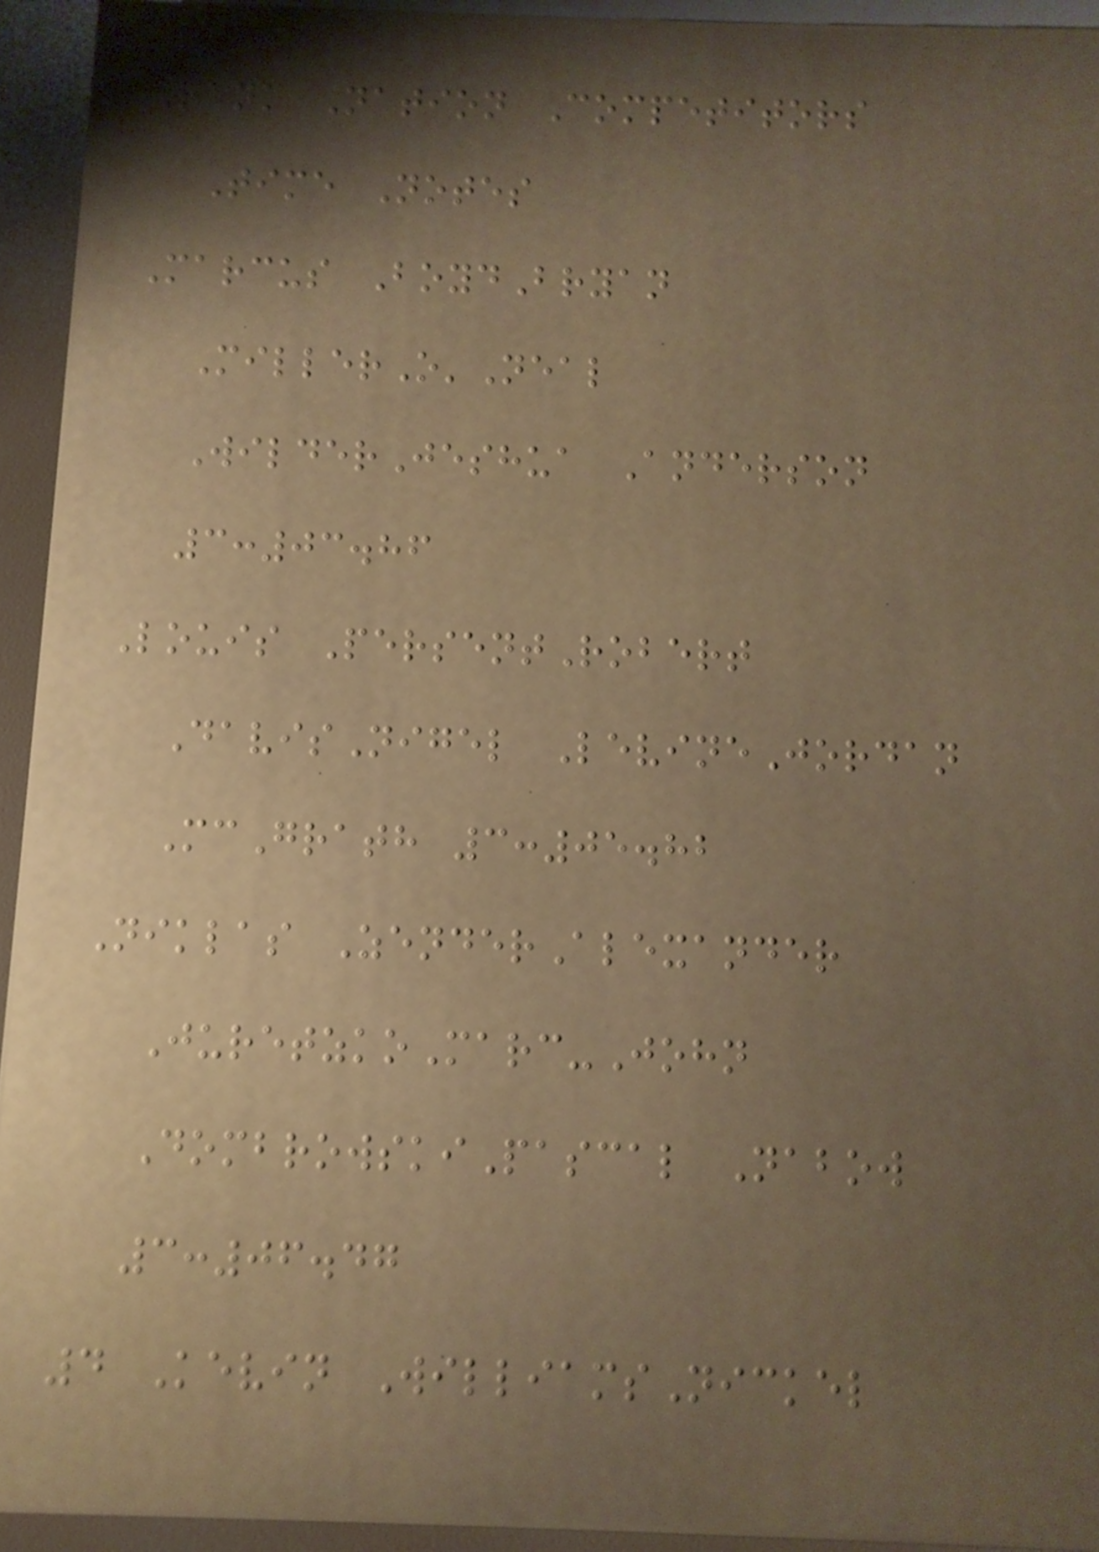Rank Nation Competitors
Time Notes
Marcus BoydBryan
MillerO'Neal
WilderJeshua Anderson
3:03.86
Louis PersentRobert
DavisNigel LevineJordan
McGrath 3:05.82
Niklas ZenderAlexander
JuretzkoMarc-John
DombrowskiPascal Nabow
3:06.47
4 Kevin WilliamsNickel
